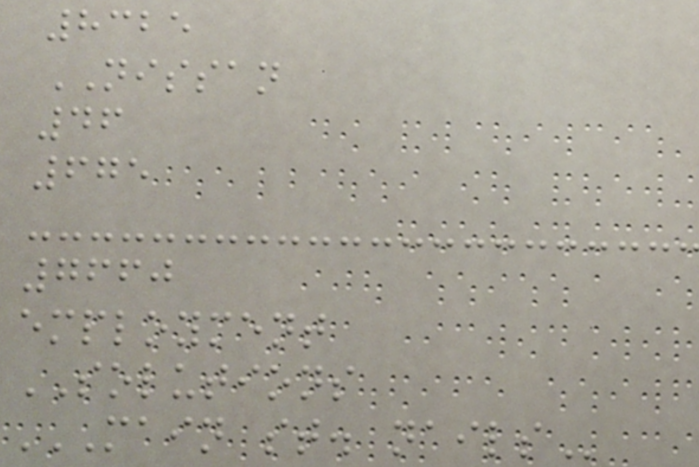8325
NISSAN
46
675
7660
employment
SOLUTIONS
MAIN ST. NAILS
